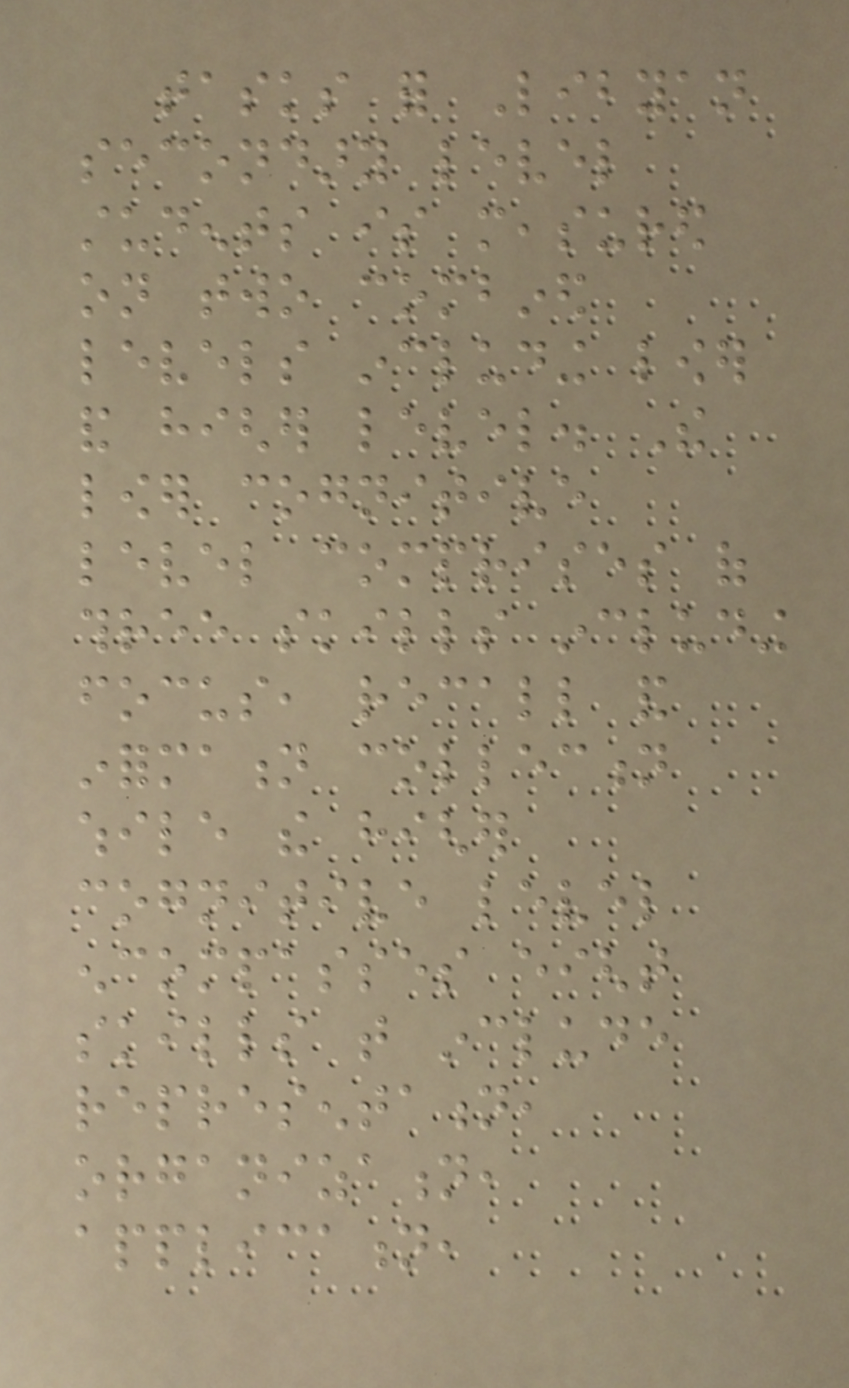tasks for Libyan
secondary level
students is measured
on two combined
levels including lower
and higher level. The
lower cognitive
level comprises of
three skills including
focus, recall and
information collection
while the higher
cognitive level
encompasses eight
skills that include
representation,
organization,
application,
